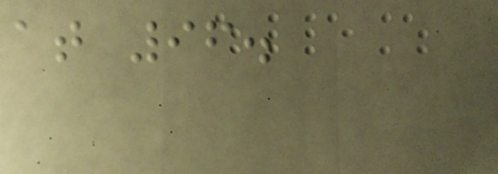at 96.
